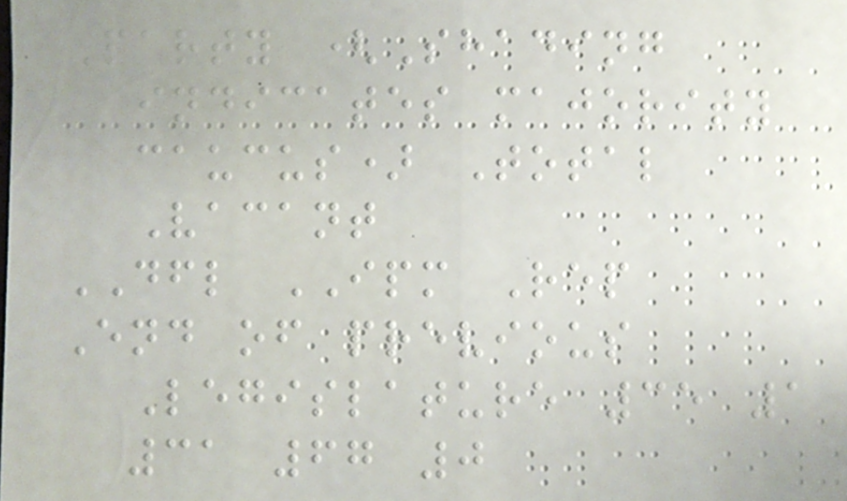Party (Shading
indicates majority
caucus) Total
Vacant
DFL IPM Rep
End of previous
Legislature 35 1
31 67 0
